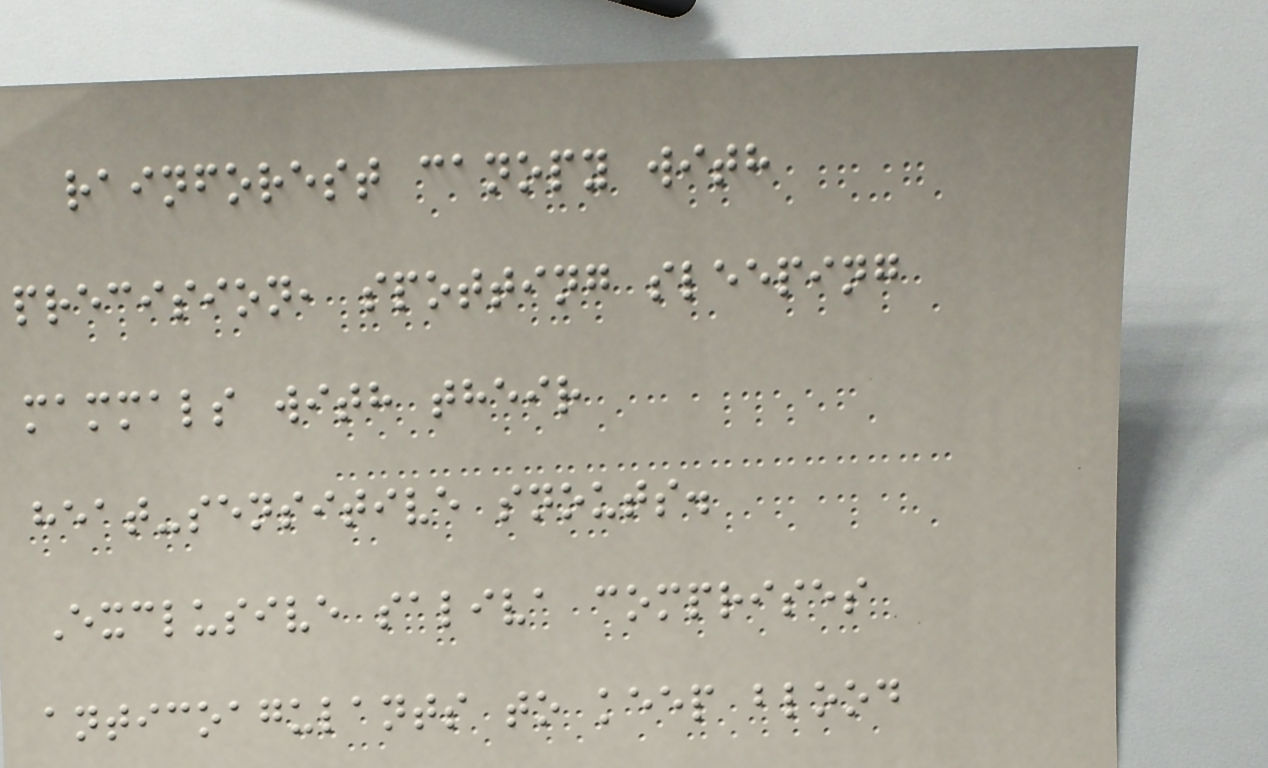rainforest canopy with
precision, spotting sleeping
mammals with their
heat-sensitive snouts.
Exclusive saliva comprises
anticoagulants to keep blood
